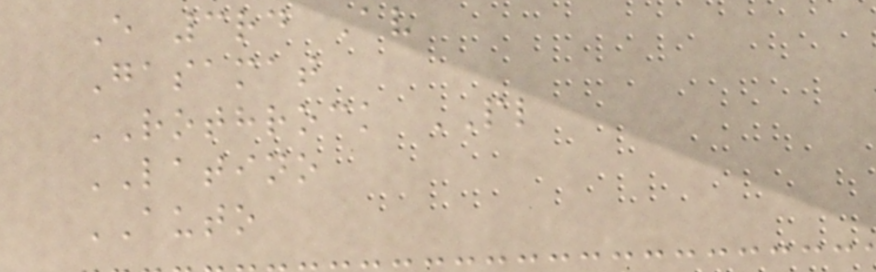E 3rd Av
Gasamat
ROTHROCK PL
LATINO
AUTO
